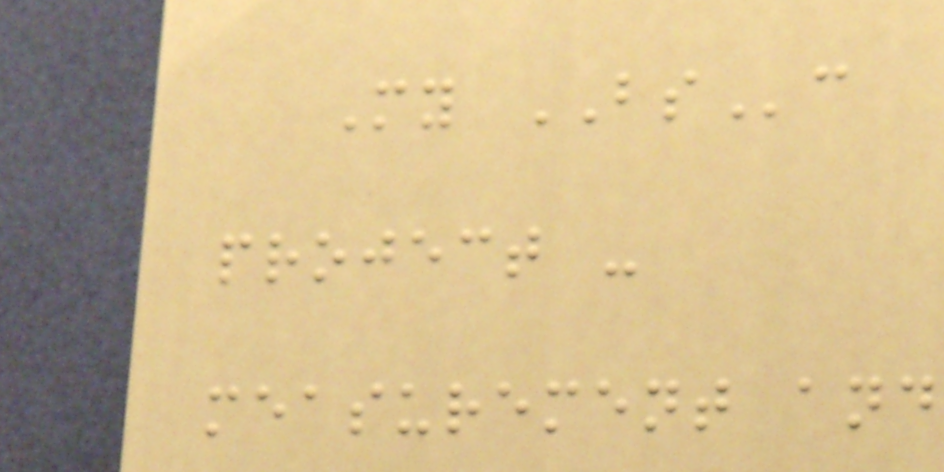My BSc
project -
measurement and
